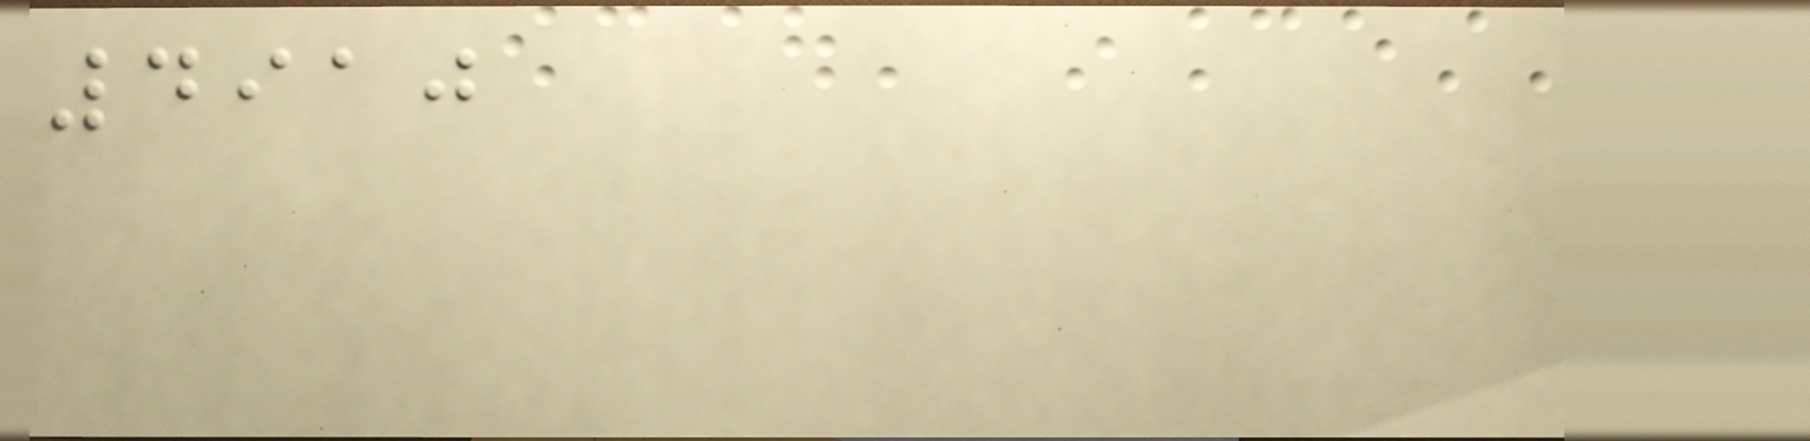4910
